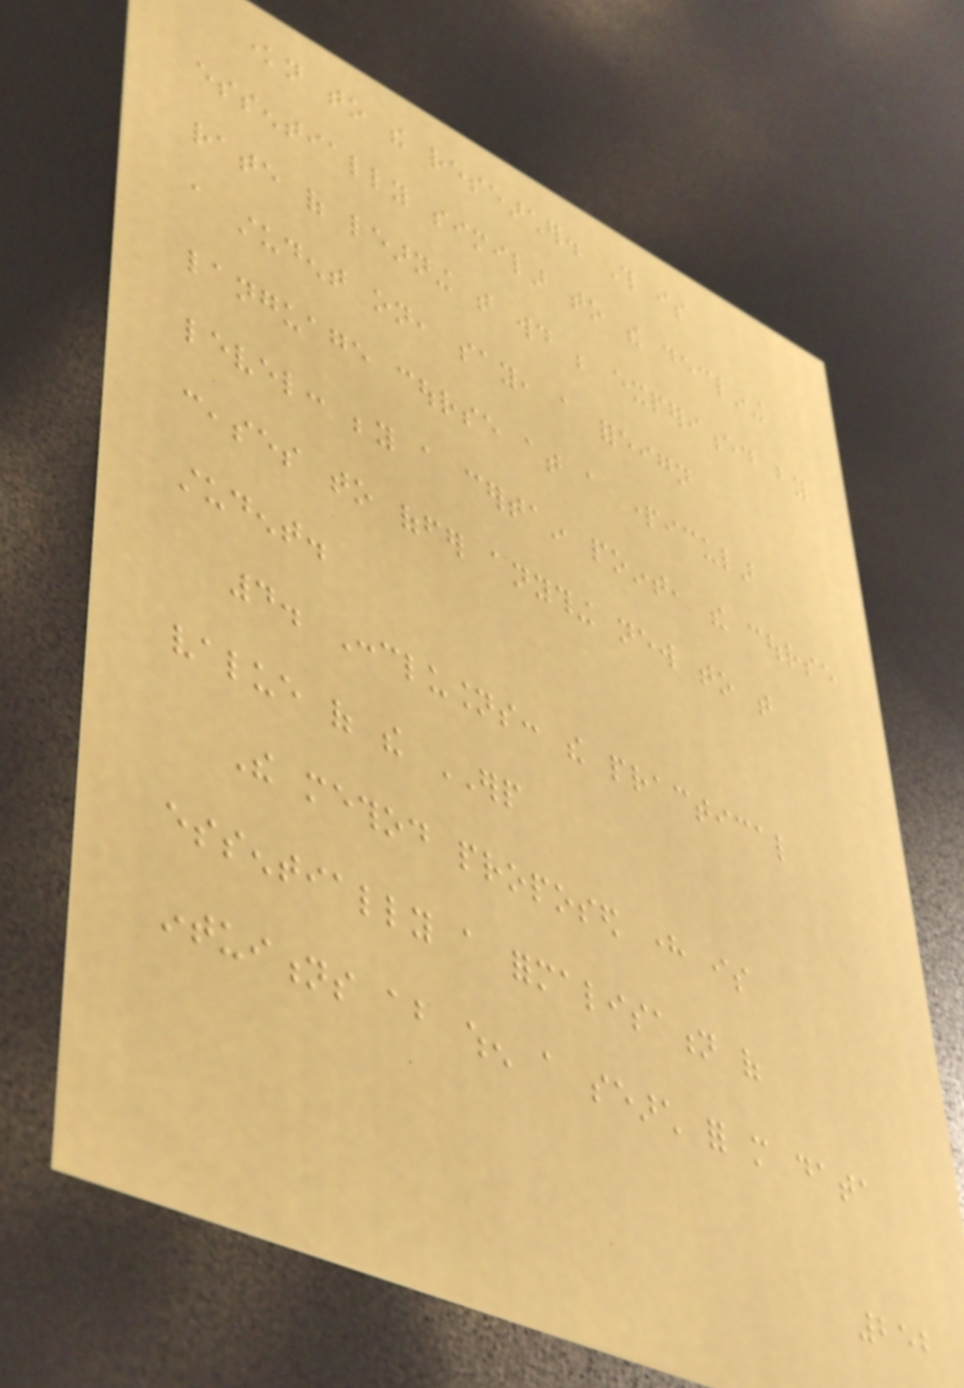known to the researcher. This is
essentially similar to the declining
rate of learning that would be experienced by
a student on, say, a foreign
language course at a particular
level: beyond a certain point, the course
ceases to offer anything new to that
student.
4. Conclusions: the practical
value of the ERP
The method proposed here is
essentially a formalisation of
intuitions about when a search for more data
252
